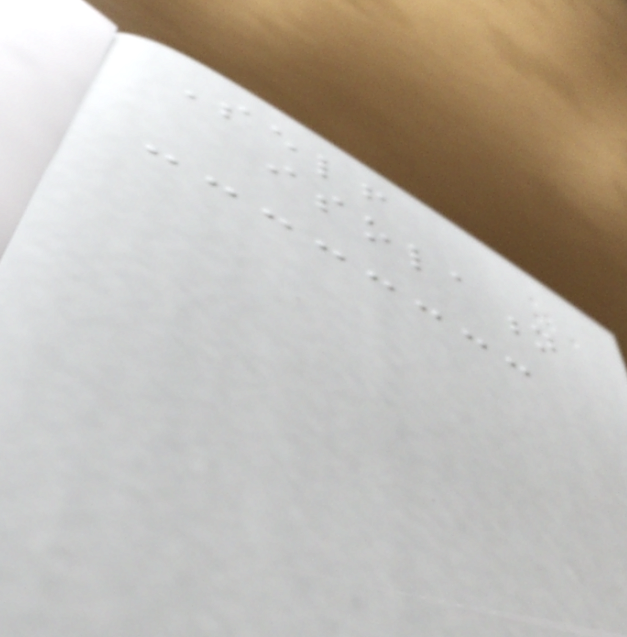Self
isolation
